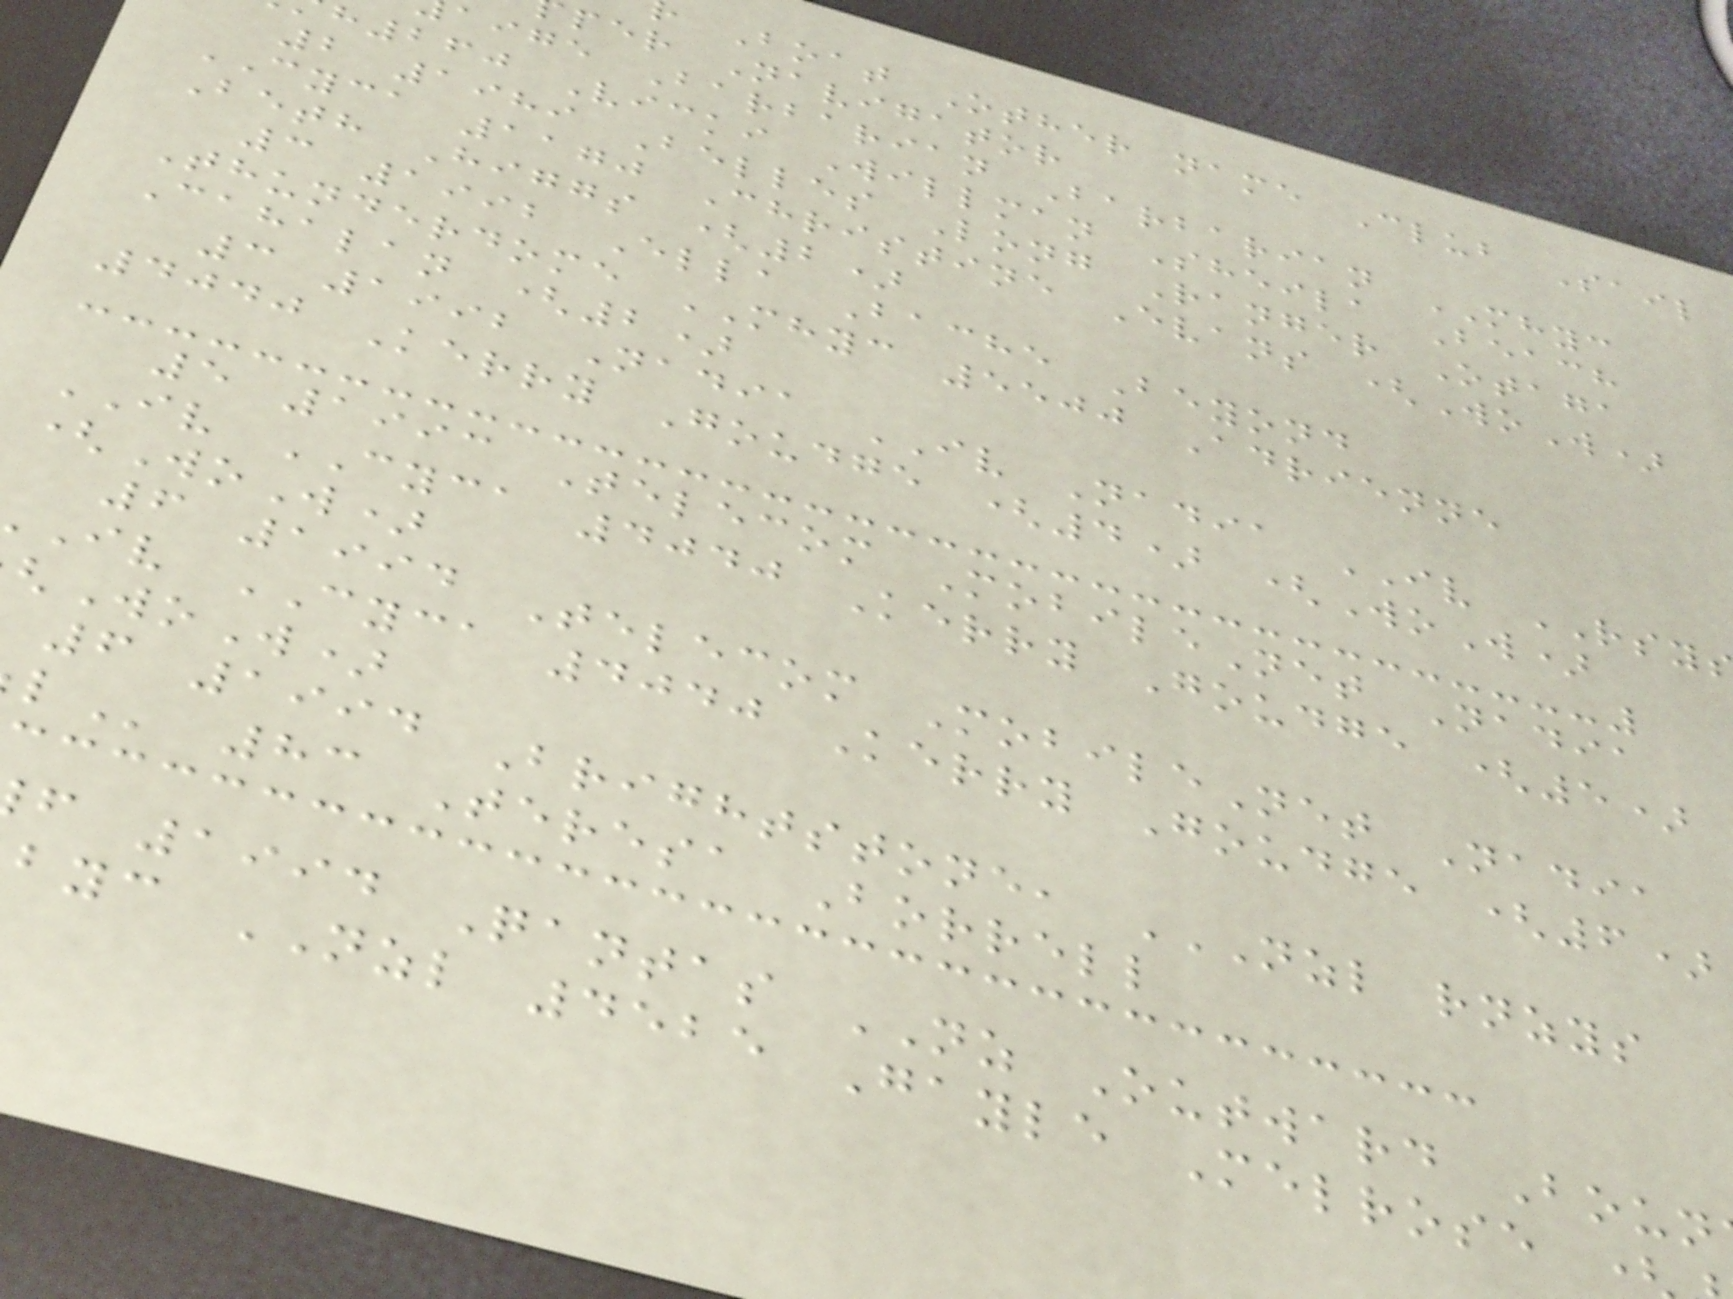Boat Other name Club Sail
per Navigator
aige Barbarian Barbarian MHYC
h260 Vicki Willman Sheila Beach
2 1989 Belles Long Ranger Otaga
CYCA 1170 Christine Evans (WoW)
Beth Higgs (2)
3 1992 Ella Bache Beyond
Thunderdome MHYC 5500 Adrienne
Cahalan (2)
3 1992 Nadia IV Nadia IV RSY
4040 Kerry Goudge (4) (WoW)
5 1993 Telecom MobileNet Nadia
IV CYCA 4040 Kerry Goudge (5)
(WoW)
6 1994 Telecom MobileNet Nadia
iv CYCA 4040 Kerry Goudge (6)
WoW)
6 1994 Brightstone, NZL RNZYS
83 Teresa Borrell
f 1994 Qantas NZ Outward Boun
byc NZL 4525 Gayle Melrose
